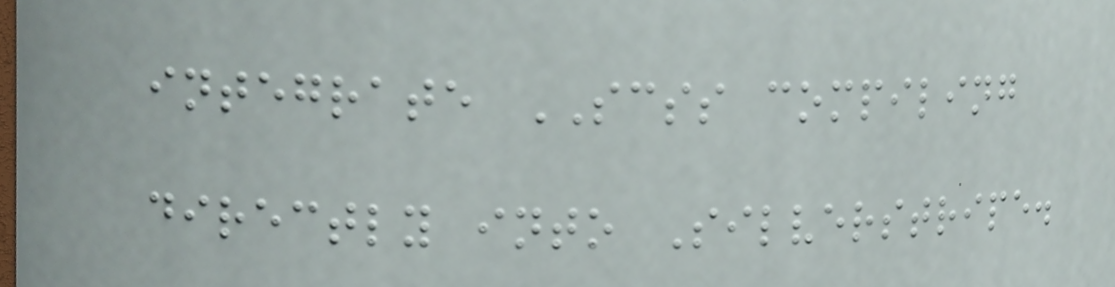integrate SCSS compiling
directly into Silverstripe.
